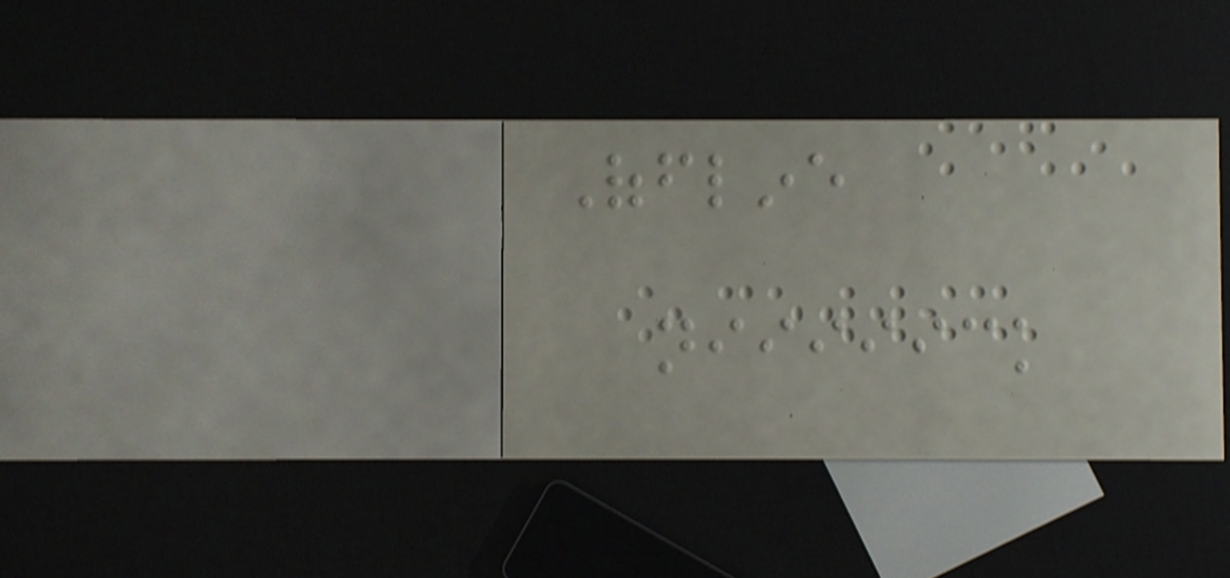Offline
niiiiick
